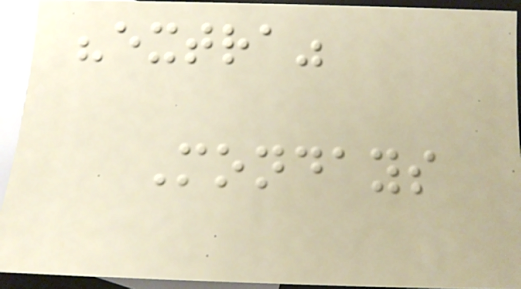"extra"
Mondays
